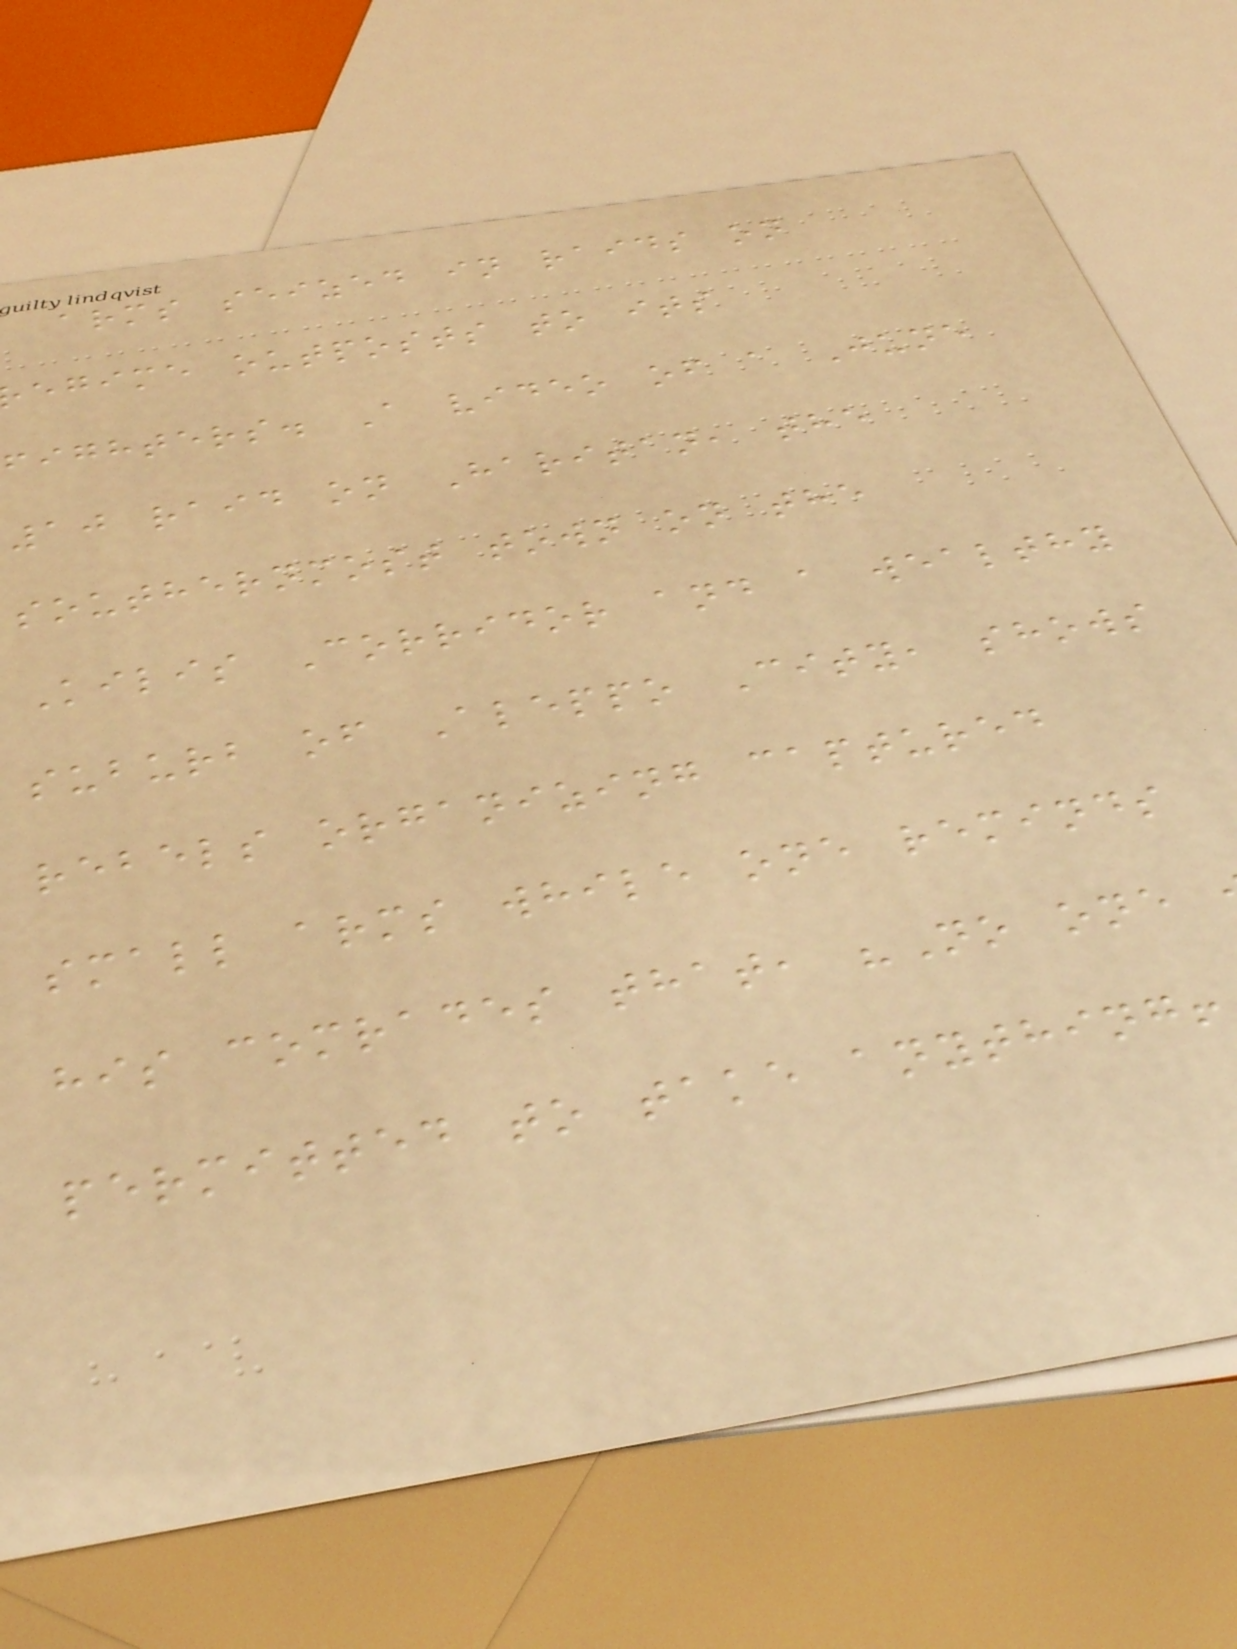arms seized in raids on
egime outposts to its
fighters. A video of a June
10 raid on Haritan, the
southernmost town on the
Kilis Corridor and a wealthy
suburb of Aleppo City, shows
rebels organizing captured
small arms while one reminds
his comrades that, "No one
permitted to take anything!
